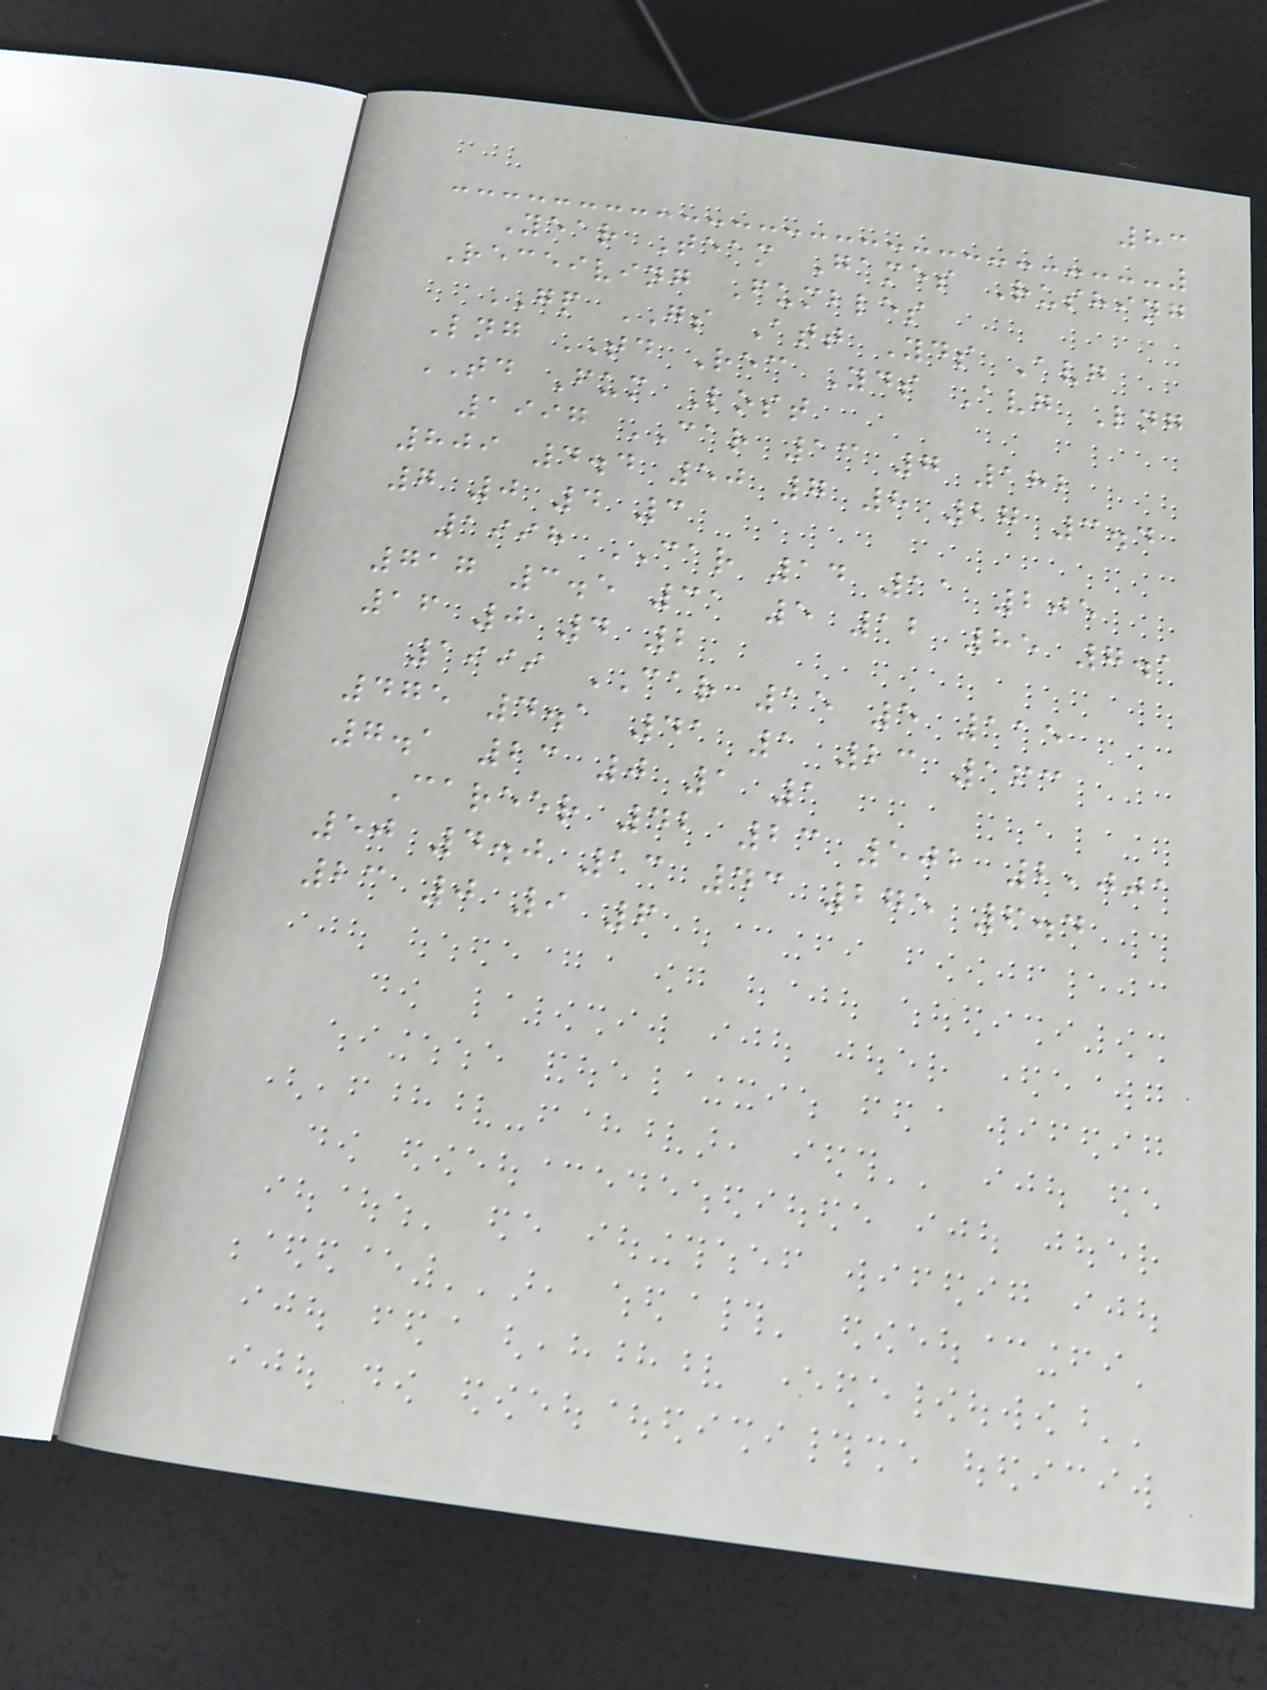83
Year Team Games Rushing
Receiving Fumbles
GP GS Att Yds Avg
Lng TD Rec Yds Avg Lng
TD Fum Lost
1997 CAR 13 7 182
809 4.4 50 7 8 27 3.4
7 0 4 3
1998 CAR 14 11 205
717 3.5 31 5 12 85 7.1
16 0 4 2
1999 CAR 15 5 115
475 4.1 41 1 23 163
7.1 23 0 1 1
Career 42 23 502 2,001
50 4.0 13 43 275 6.4
23 0 9 6
